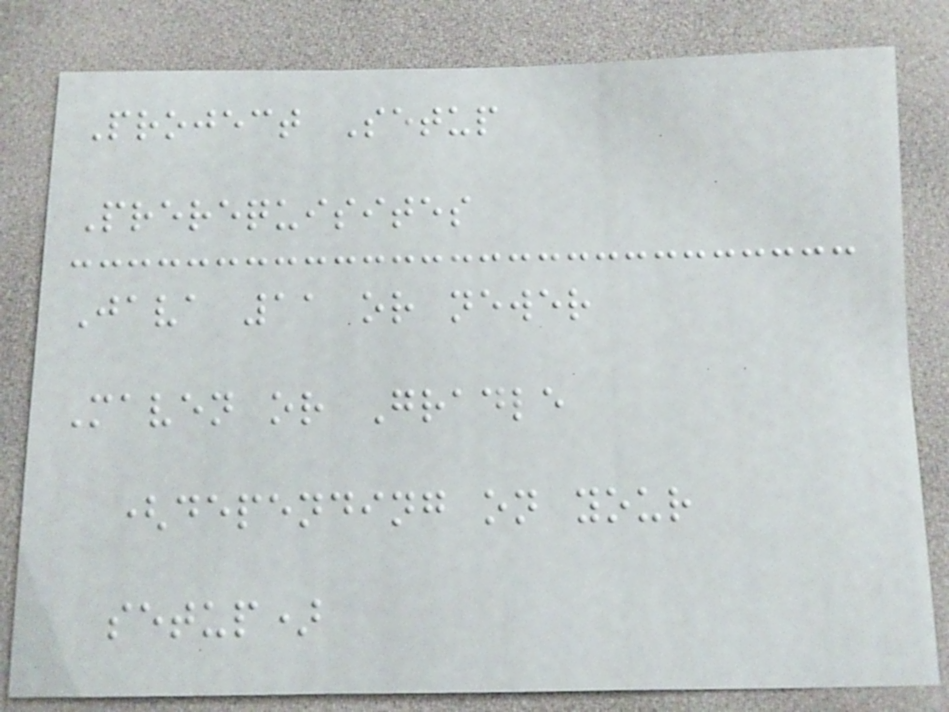Project Setup
Prerequisites
Java 11 or newer
Maven or Gradle
(depending on your
setup)
